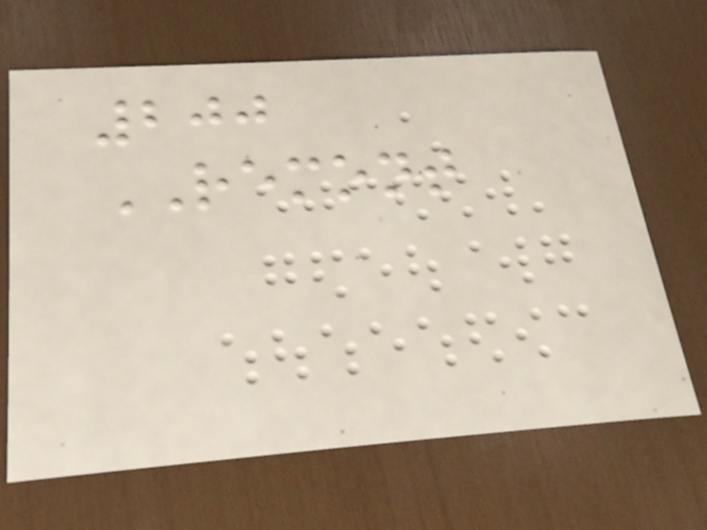200
REMONT
